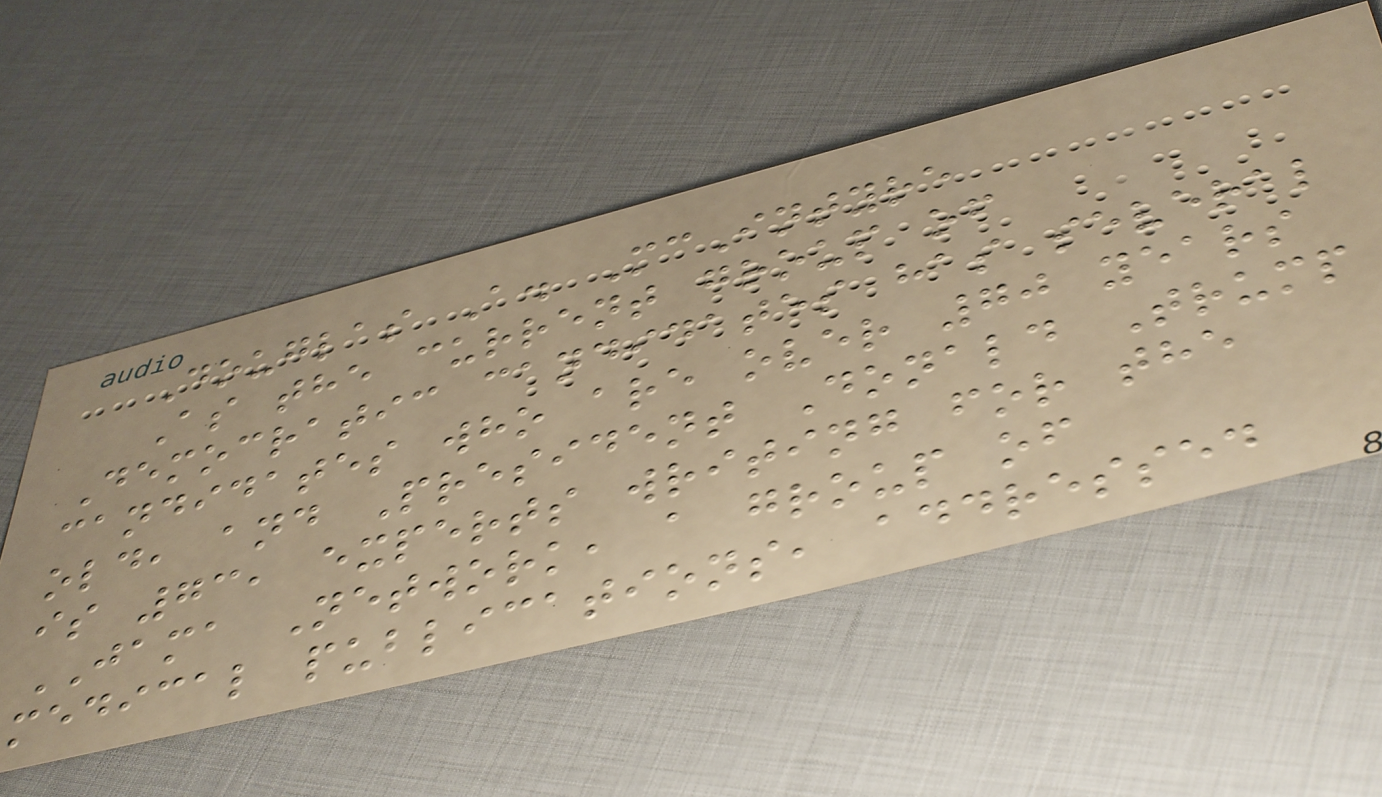Douglas A. McIntyre
As the current group of
Democratic candidates has several
candidates who are over 70 years
old, and President Donald Trump
is 73, experts writing for the
JAMA Network, a group of
medical publications, addressed
